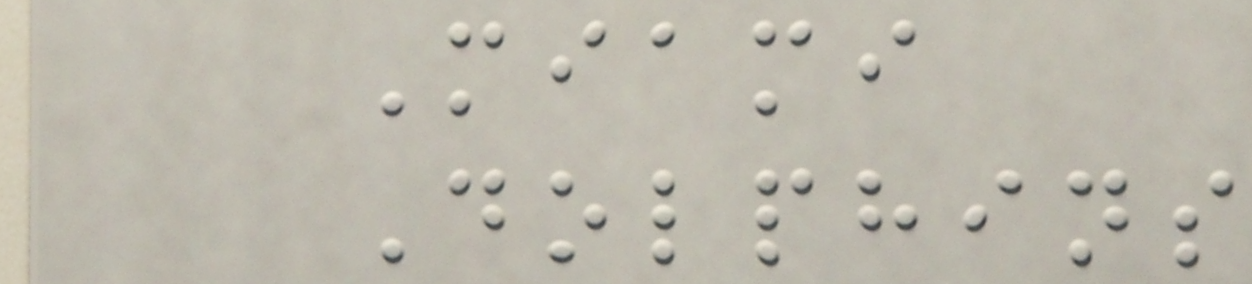Miami
Dolphins
